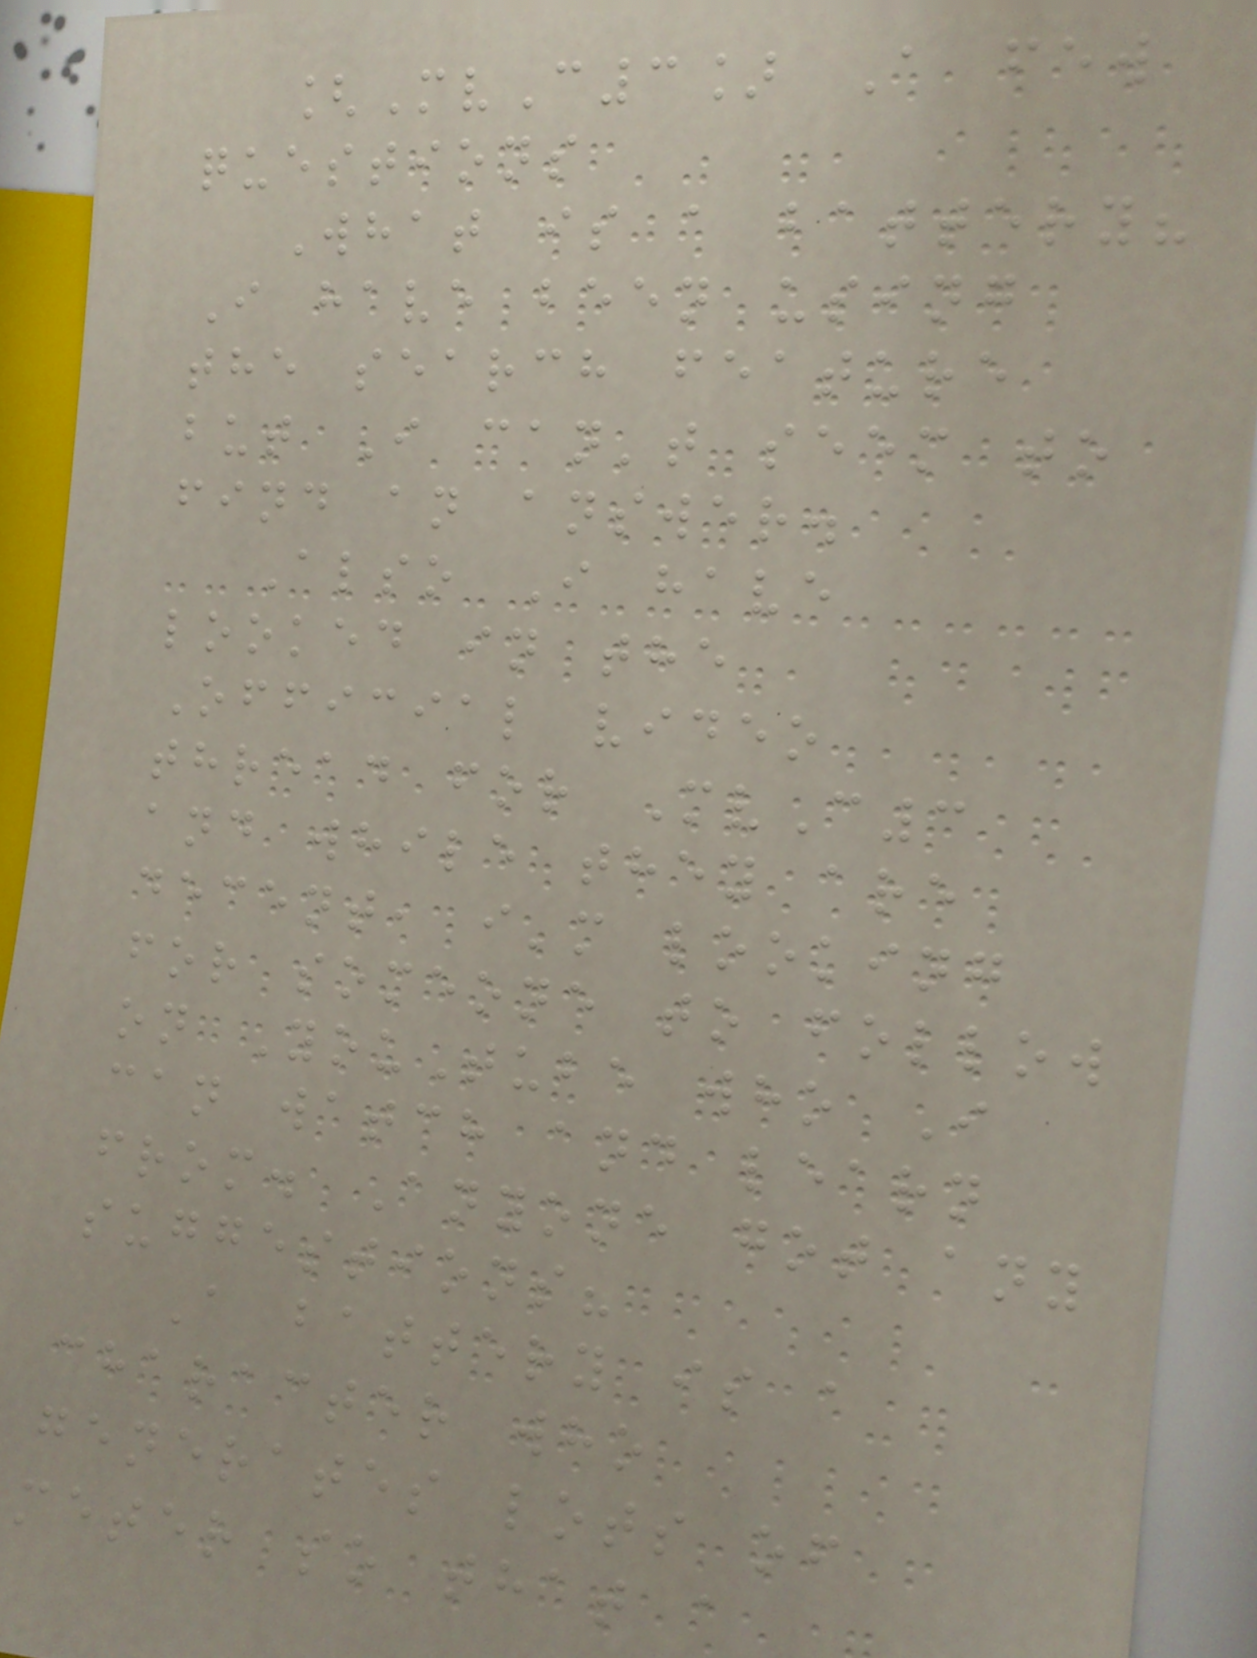[MvC3] A few
questions
What is a battery?
I have been using
the search feature
but I can't seem to
find an answer.
Also I have
looked in the
Official video
thread for MvC3
and while they are
decent, i'm looking
for someone to follow
on YouTube who I
can watch and learn
from. Anyone got any
suggestions?
A battery is a
character who
generates lots of
meter so that a
